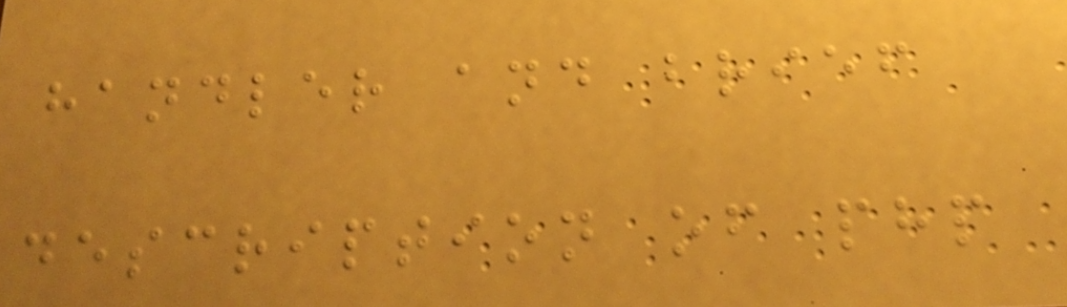handler and brief
description of php
